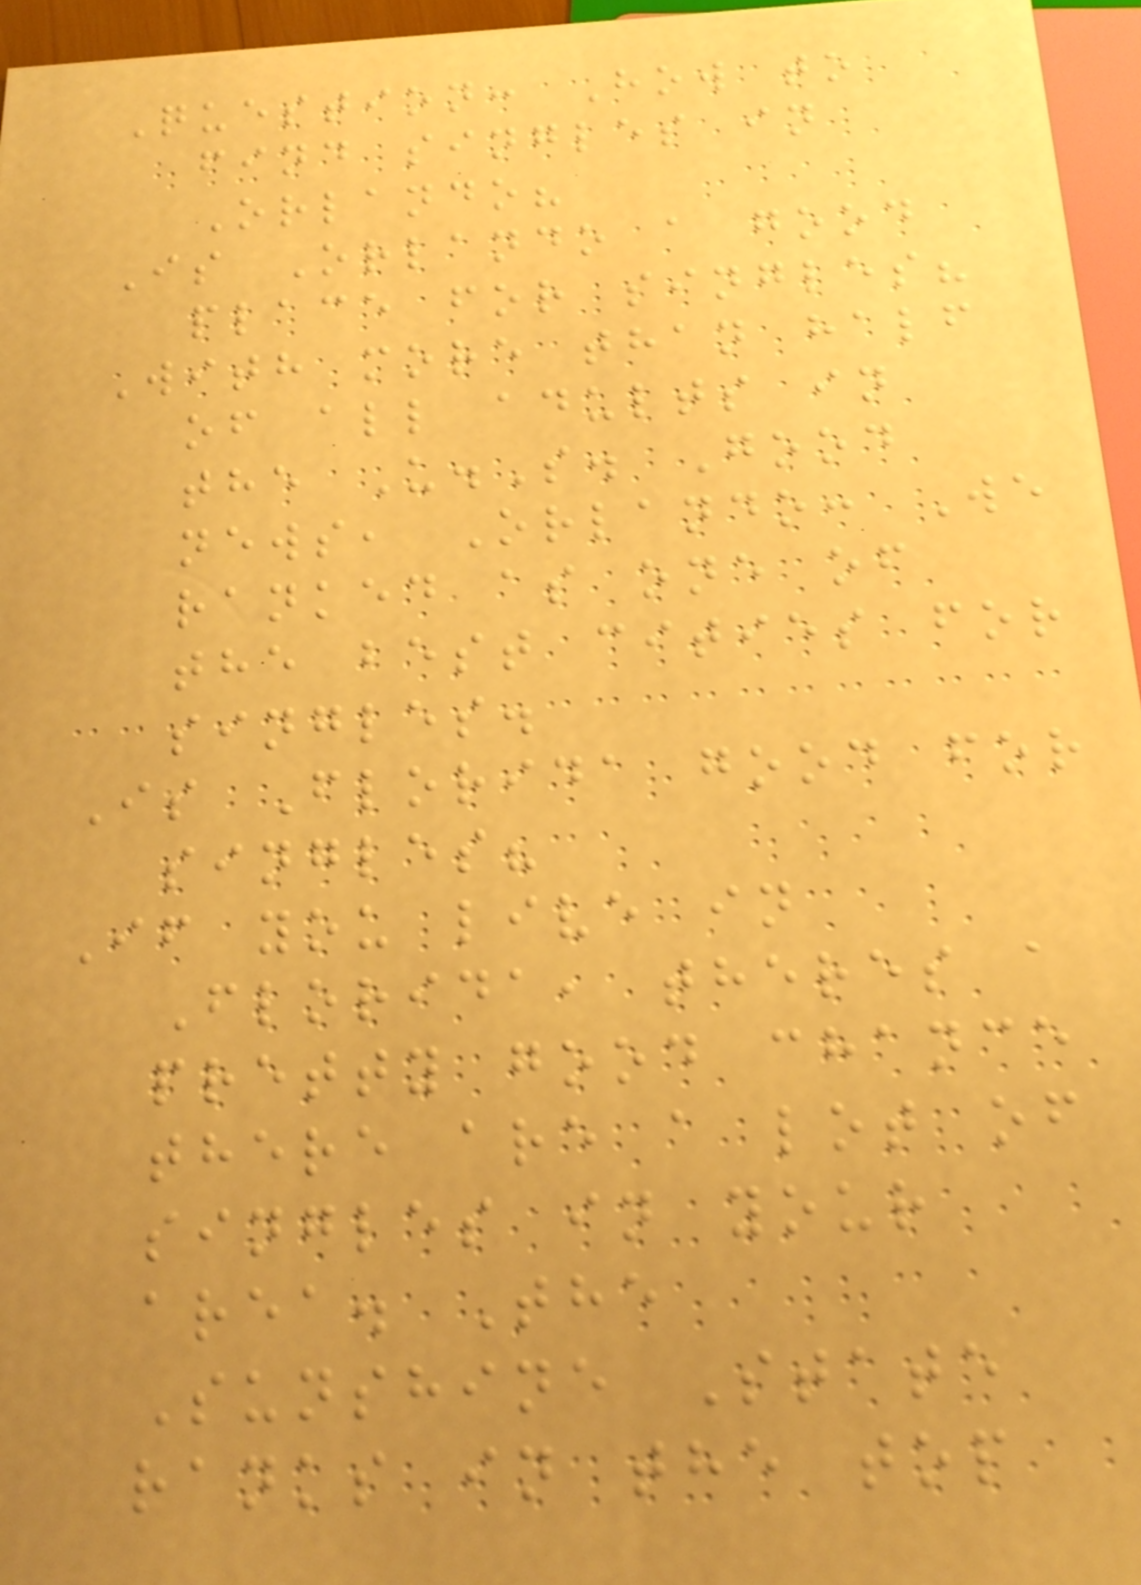Question: How to
find singles in
Orlando?
Is Orlando a good
place for singles?
With more than half
of all adults in
the U.S. Good
news, Orlando: We
ranked as one of
the best cities for
singles.
Is Florida good for
singles?
If you live in
Florida, theres a
pretty good chance
there are a lot of
singles in your
area. The
Sunshine State
ranks in the top
